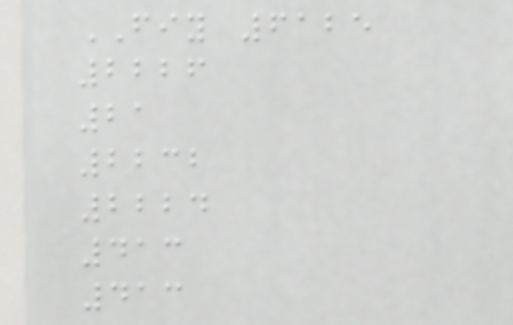FIY 6125
2226
21
2232
2224
413
413
